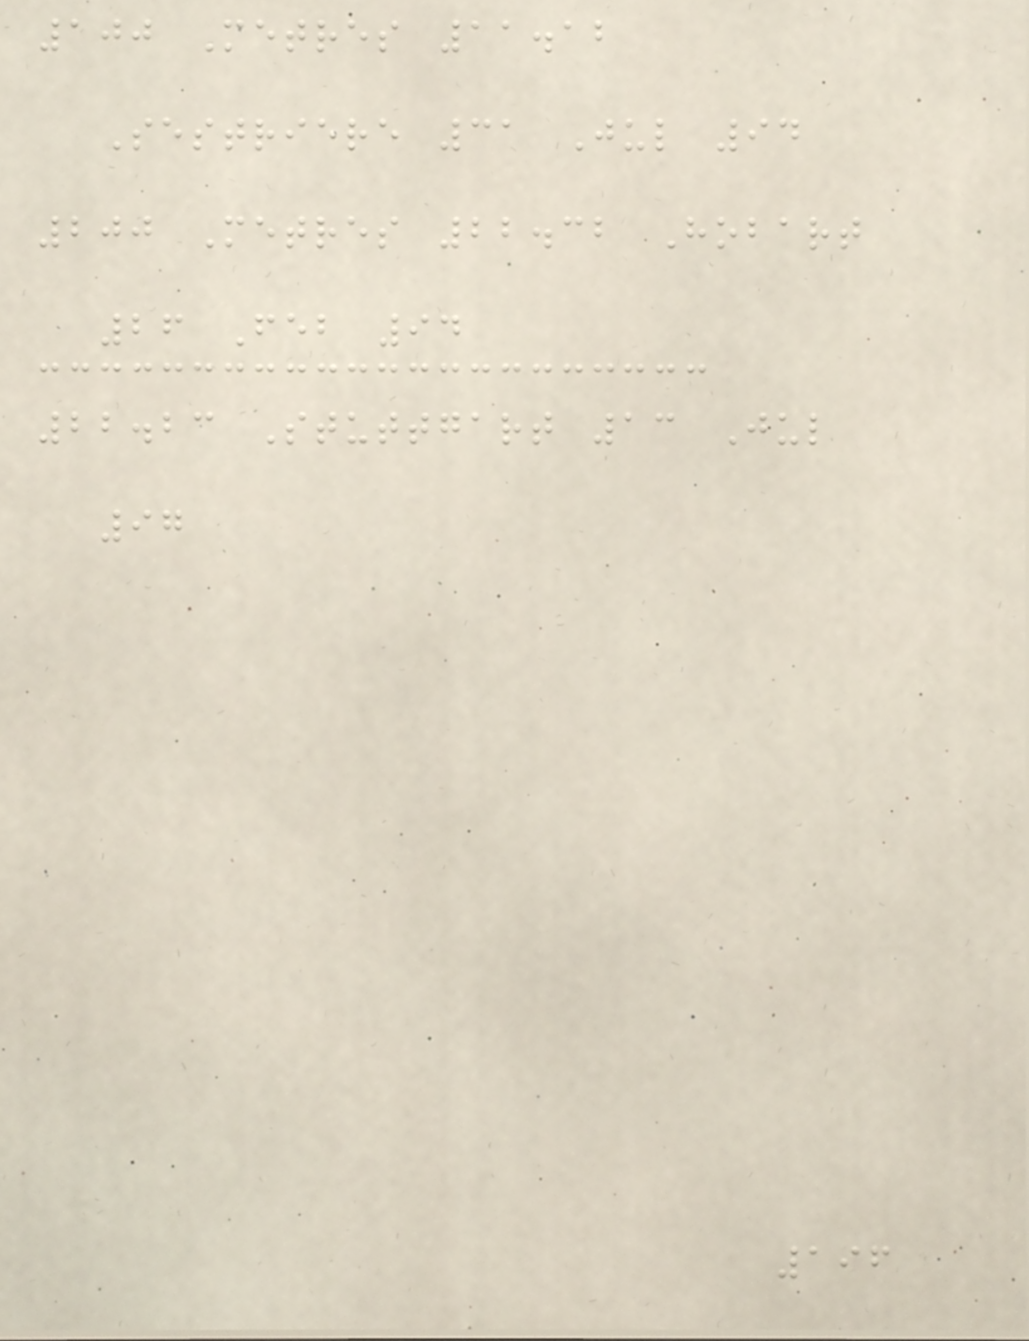100 Metres 11.12
Sestriere 31 Jul 94
200 Metres 22.32 Hobart
26 Feb 94
22.23 Stuttgart 13 Jul
97
196
